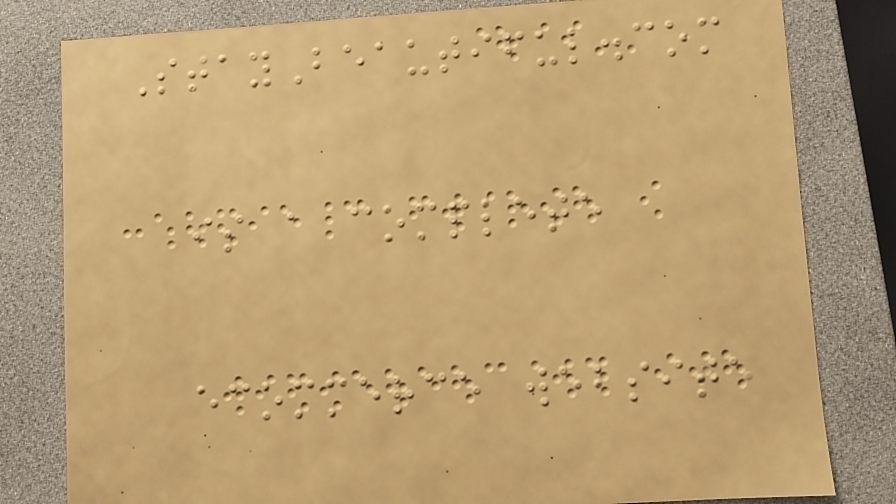StayBeautiful.com
is a complete
ecommerce website
